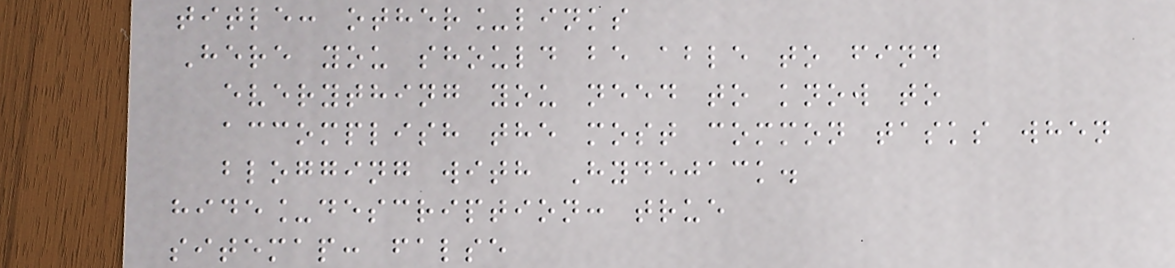title: other_links
Here you should be able to find
everything you need to know to
accomplish the most common tasks when
blogging with Hydejack.
hide_description: true
sitemap: false
